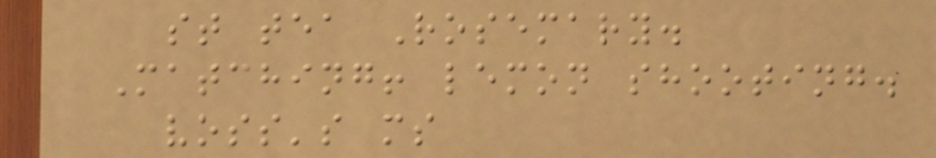st tea Rosemary.
Matching! lemon shooting.
voss's ms
